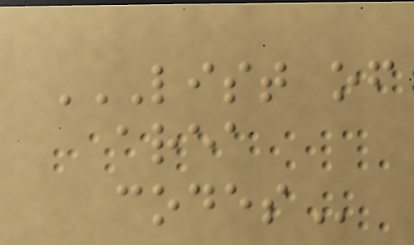LIST OF
AREA
CODES
